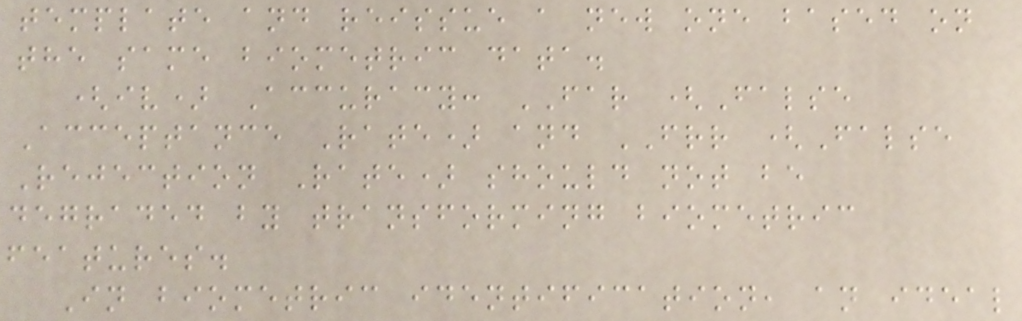template and reissue a new one based on
the same biometric data.
(iv) Accuracy: FAR (False
Acceptance Rate) and FRR (False
Rejection Rate) should not be
degraded by transforming biometric
features.
In biometric identification, an ideal
